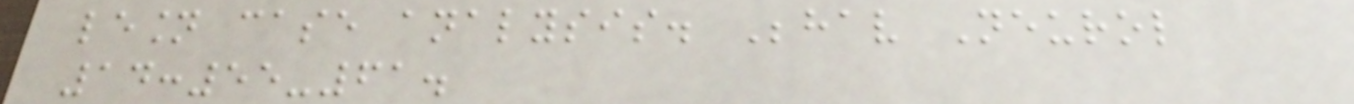lesion case analysis. Behav Neurol
14:55-61.
